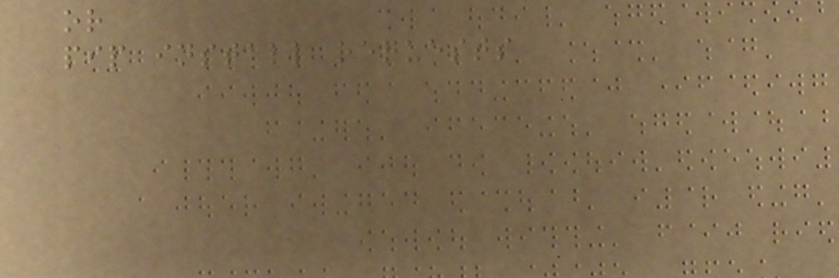or
pip install requests
